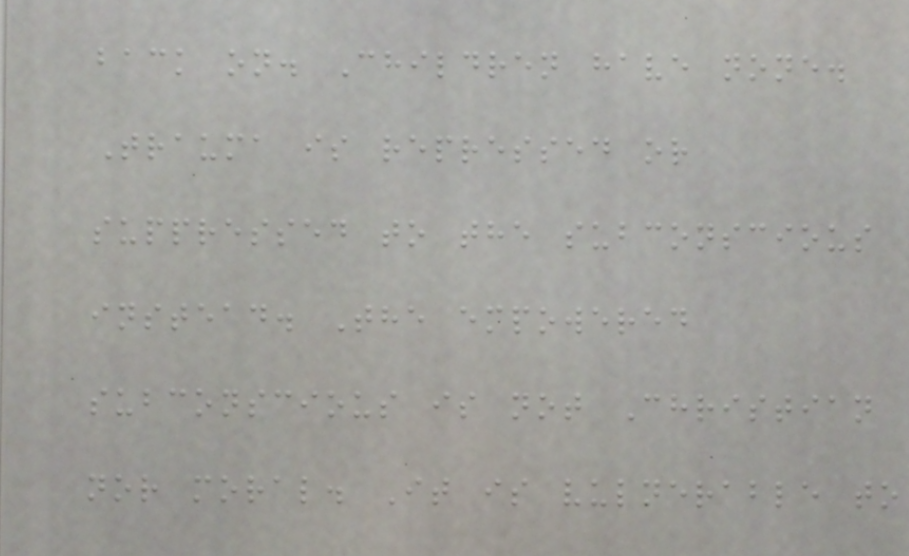back on. Children have none.
Trauma is repressed or
suppressed to the subconscious
instead. The empowered
subconscious is not Christian
nor moral. It is vulnerable to
